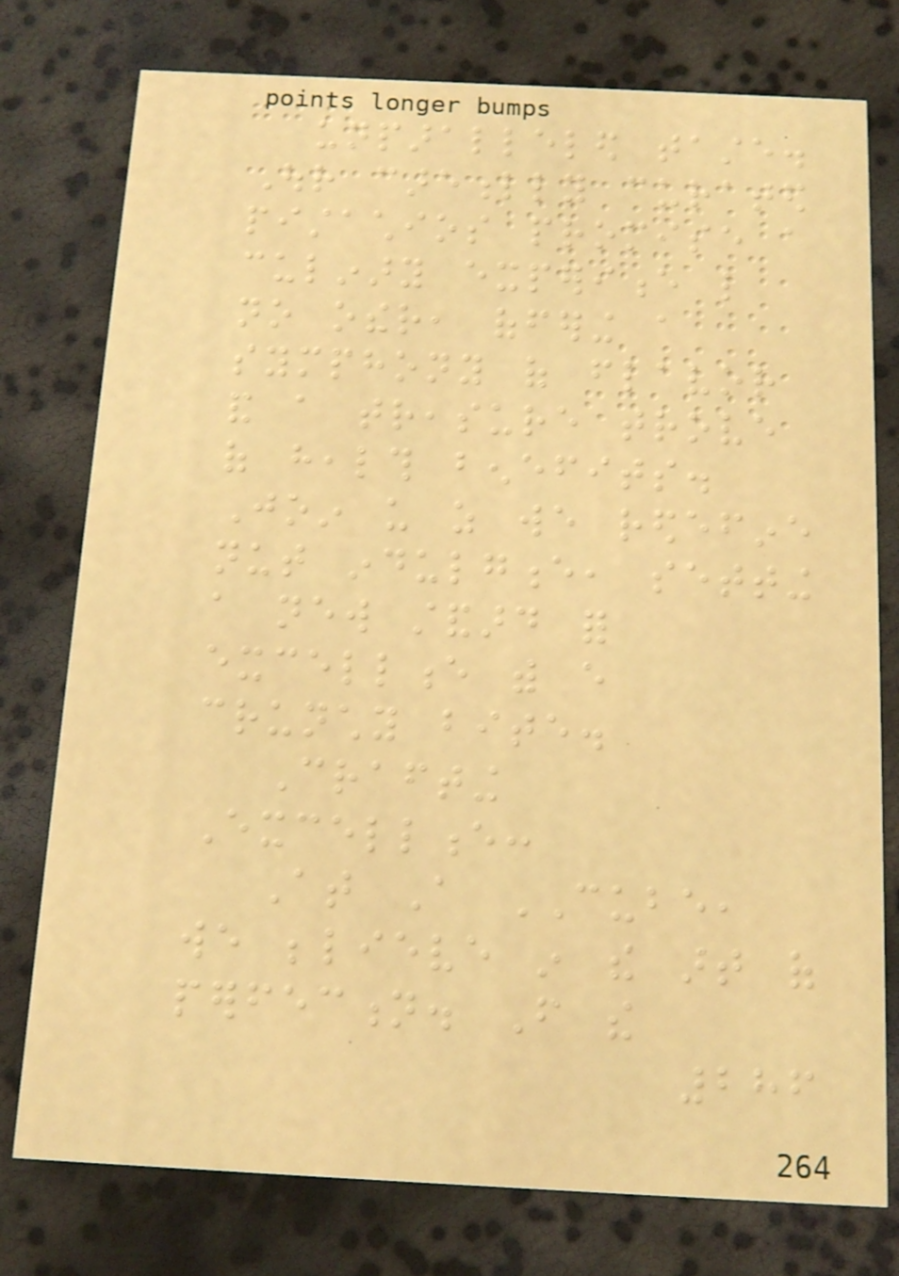unparalleled taste.
Our carefully curated
pistachios promise a
culinary experience like
no other, offering a
symphony of flavor
and a treasure trove
of health benefits.
Join us as we redefine
nut indulgence, setting
a new standard for
excellence with every
crunchy bite.
Crafting
Excellence:
At A CUBE,
we believe in the art of
perfection. From the
286
